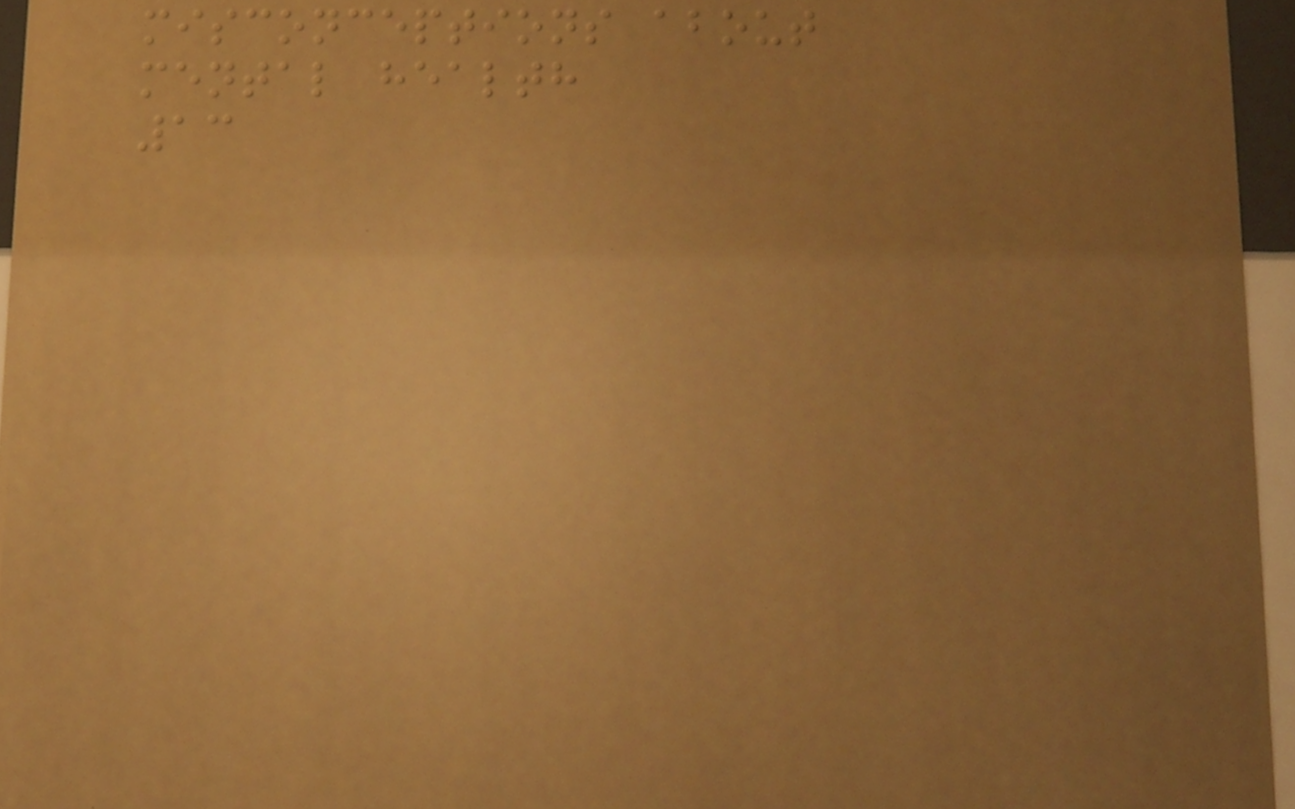misconceptions about
mental health
13
